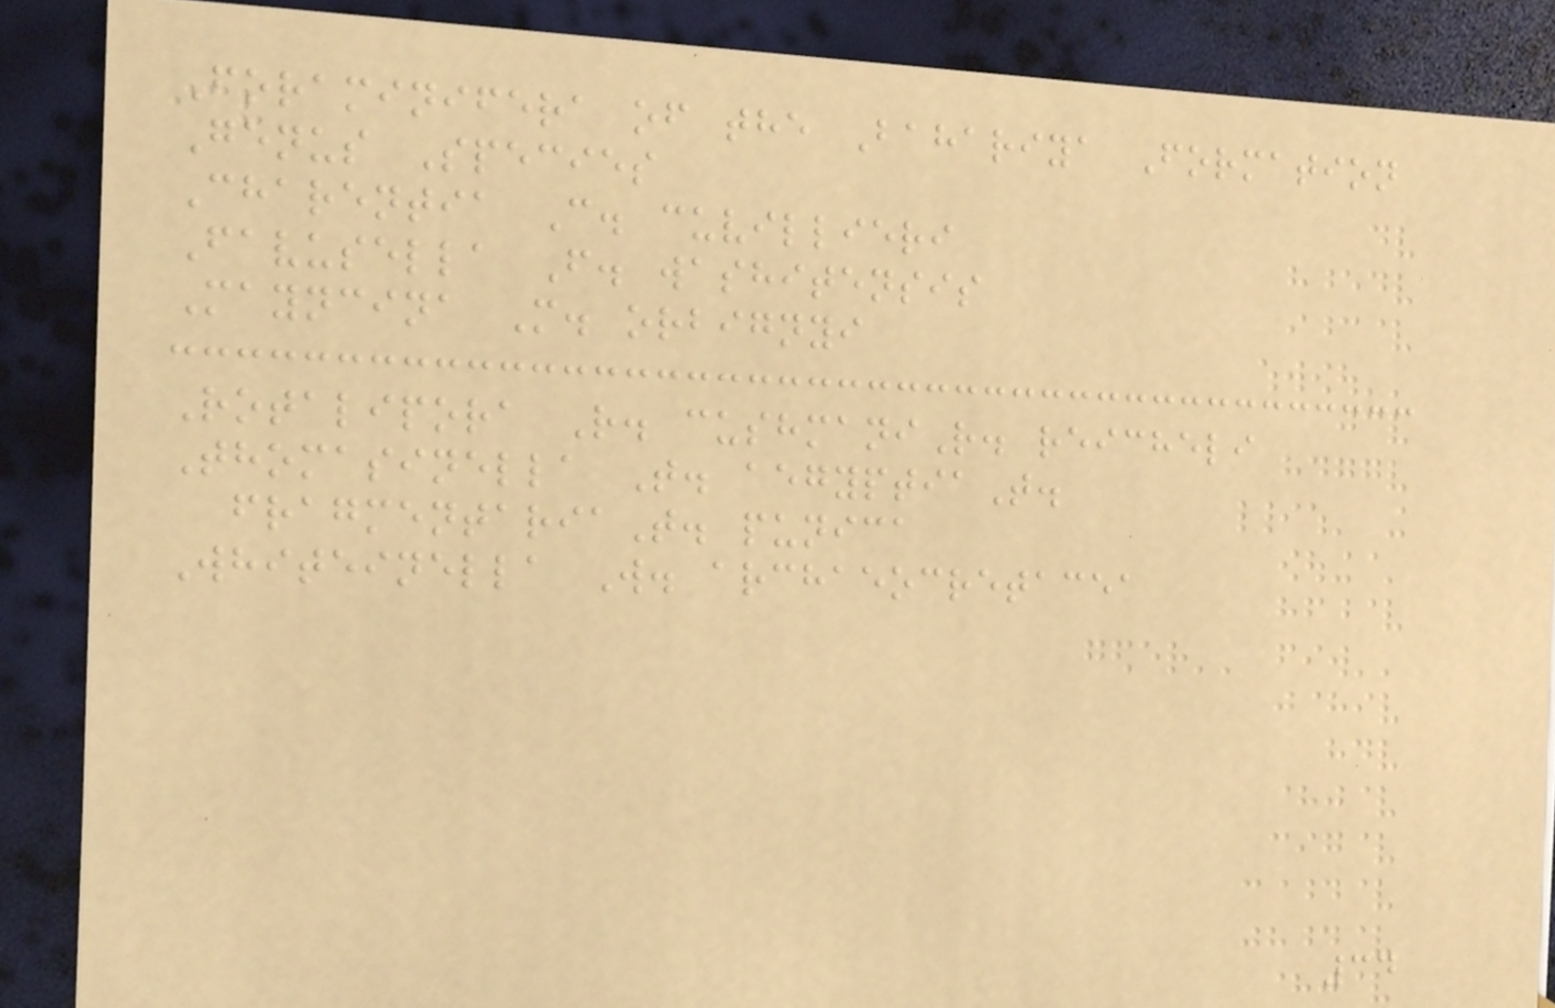Foraminifera of the Bahariya Formation
Genus Species
Charentia C. cuvillieri
Favusella F. washitensis
Mayncina M. orbignyi
Rotalipora R. cushmaniR. reicheli
Thomasinella T. aegyptiaT.
fragmentariaT. punica
Whiteinella W. archaeocretacea
34
